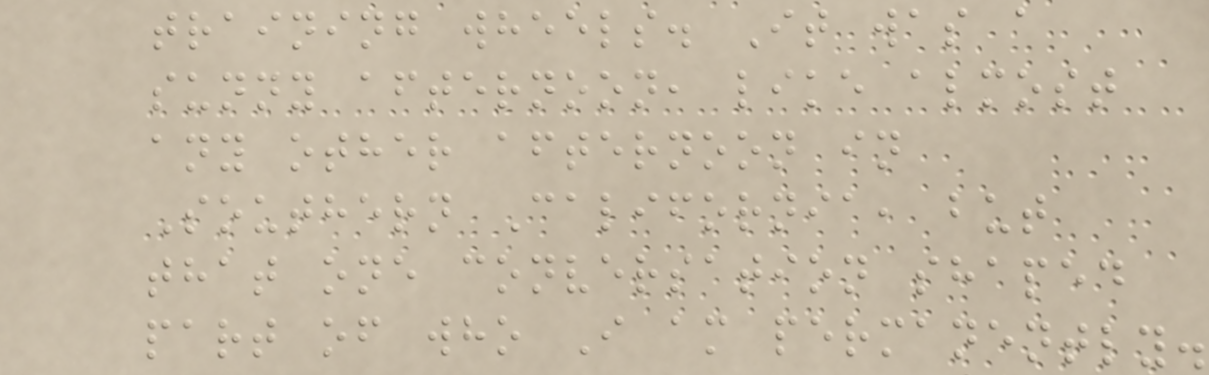training wheels. It was a
sunny afternoon, like almost
any other afternoon in
Southern California, but
that one conversation shaped
part of who I am permanently.
